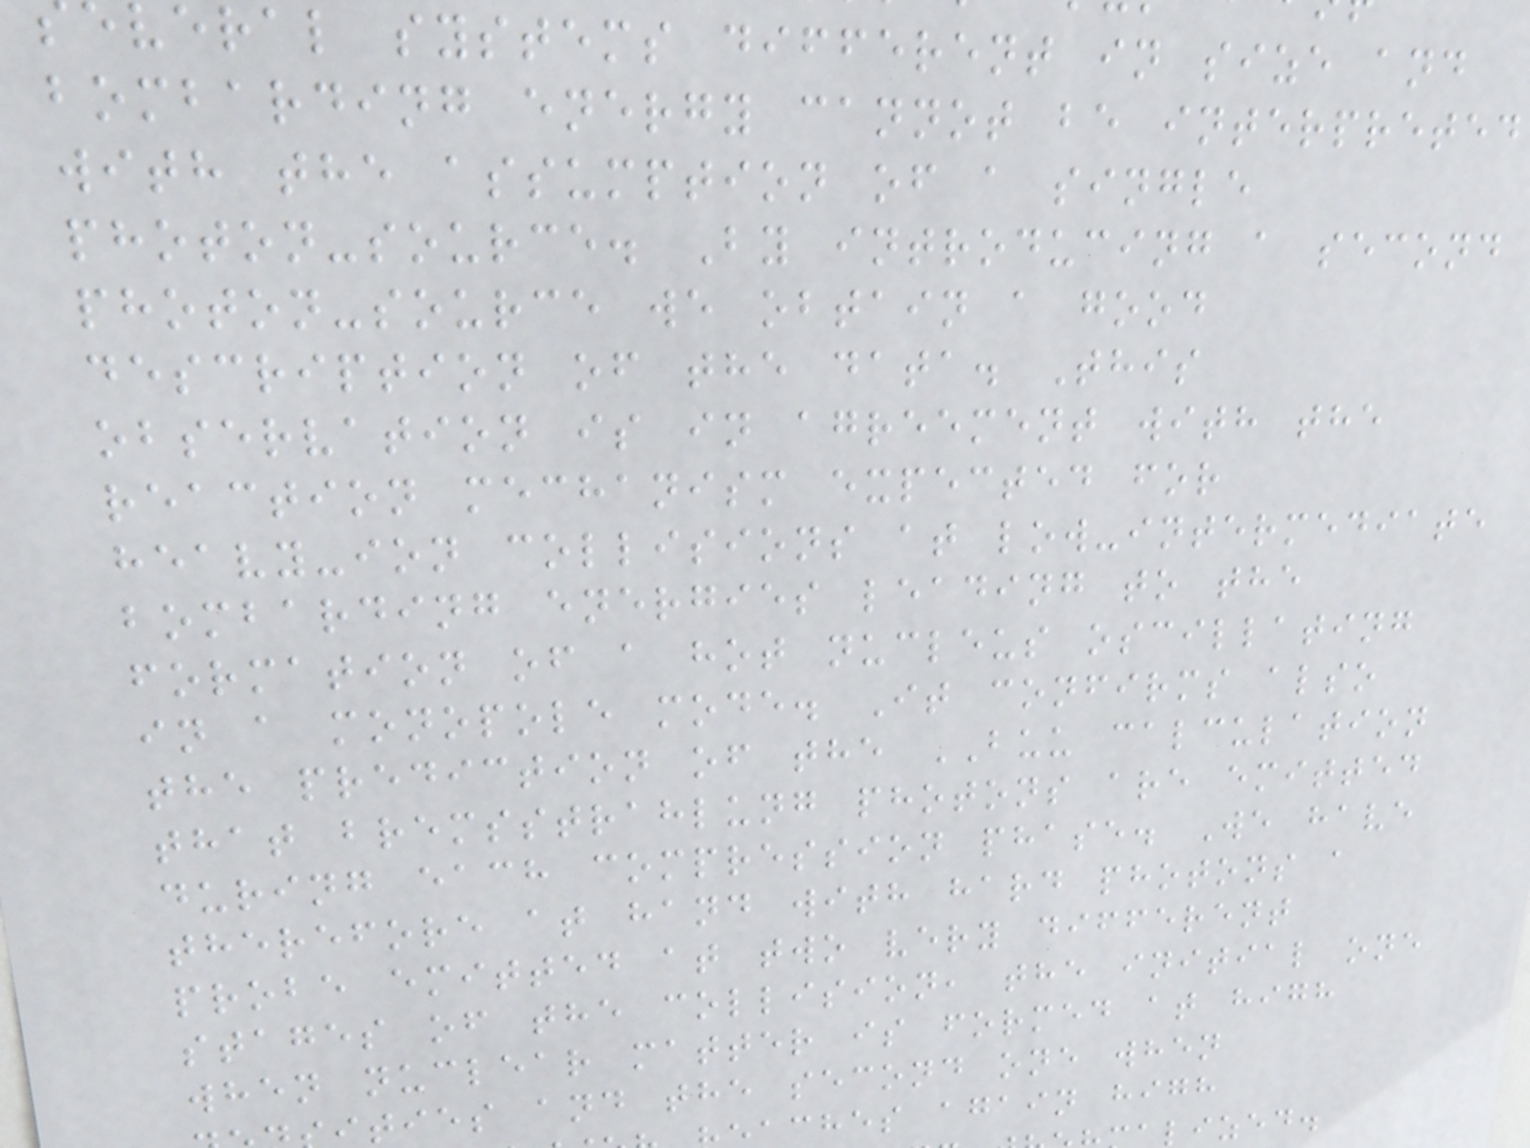veral systems different in size and
bombarding energy cannot be interpreted
with the assumption of a single
photon-source. By introducing a second
photon-source we obtain a good
description of the data. This
observation is in agreement with the
reaction mechanism expected for
heavy-ion collisions at low-intermediate
bombarding energies leading to the
formation of a hot nucleus oscillating
in a monopole mode. It confirms also
the prediction of the BUU calculation
that bremsstrahlung photons are emitted
during each compression phase. We have
therefore at hand with hard photons a
probe emitted at two very different
stages of the collision, the initial one
when nuclear matter is formed at high
ties and the second one when
ches again high
